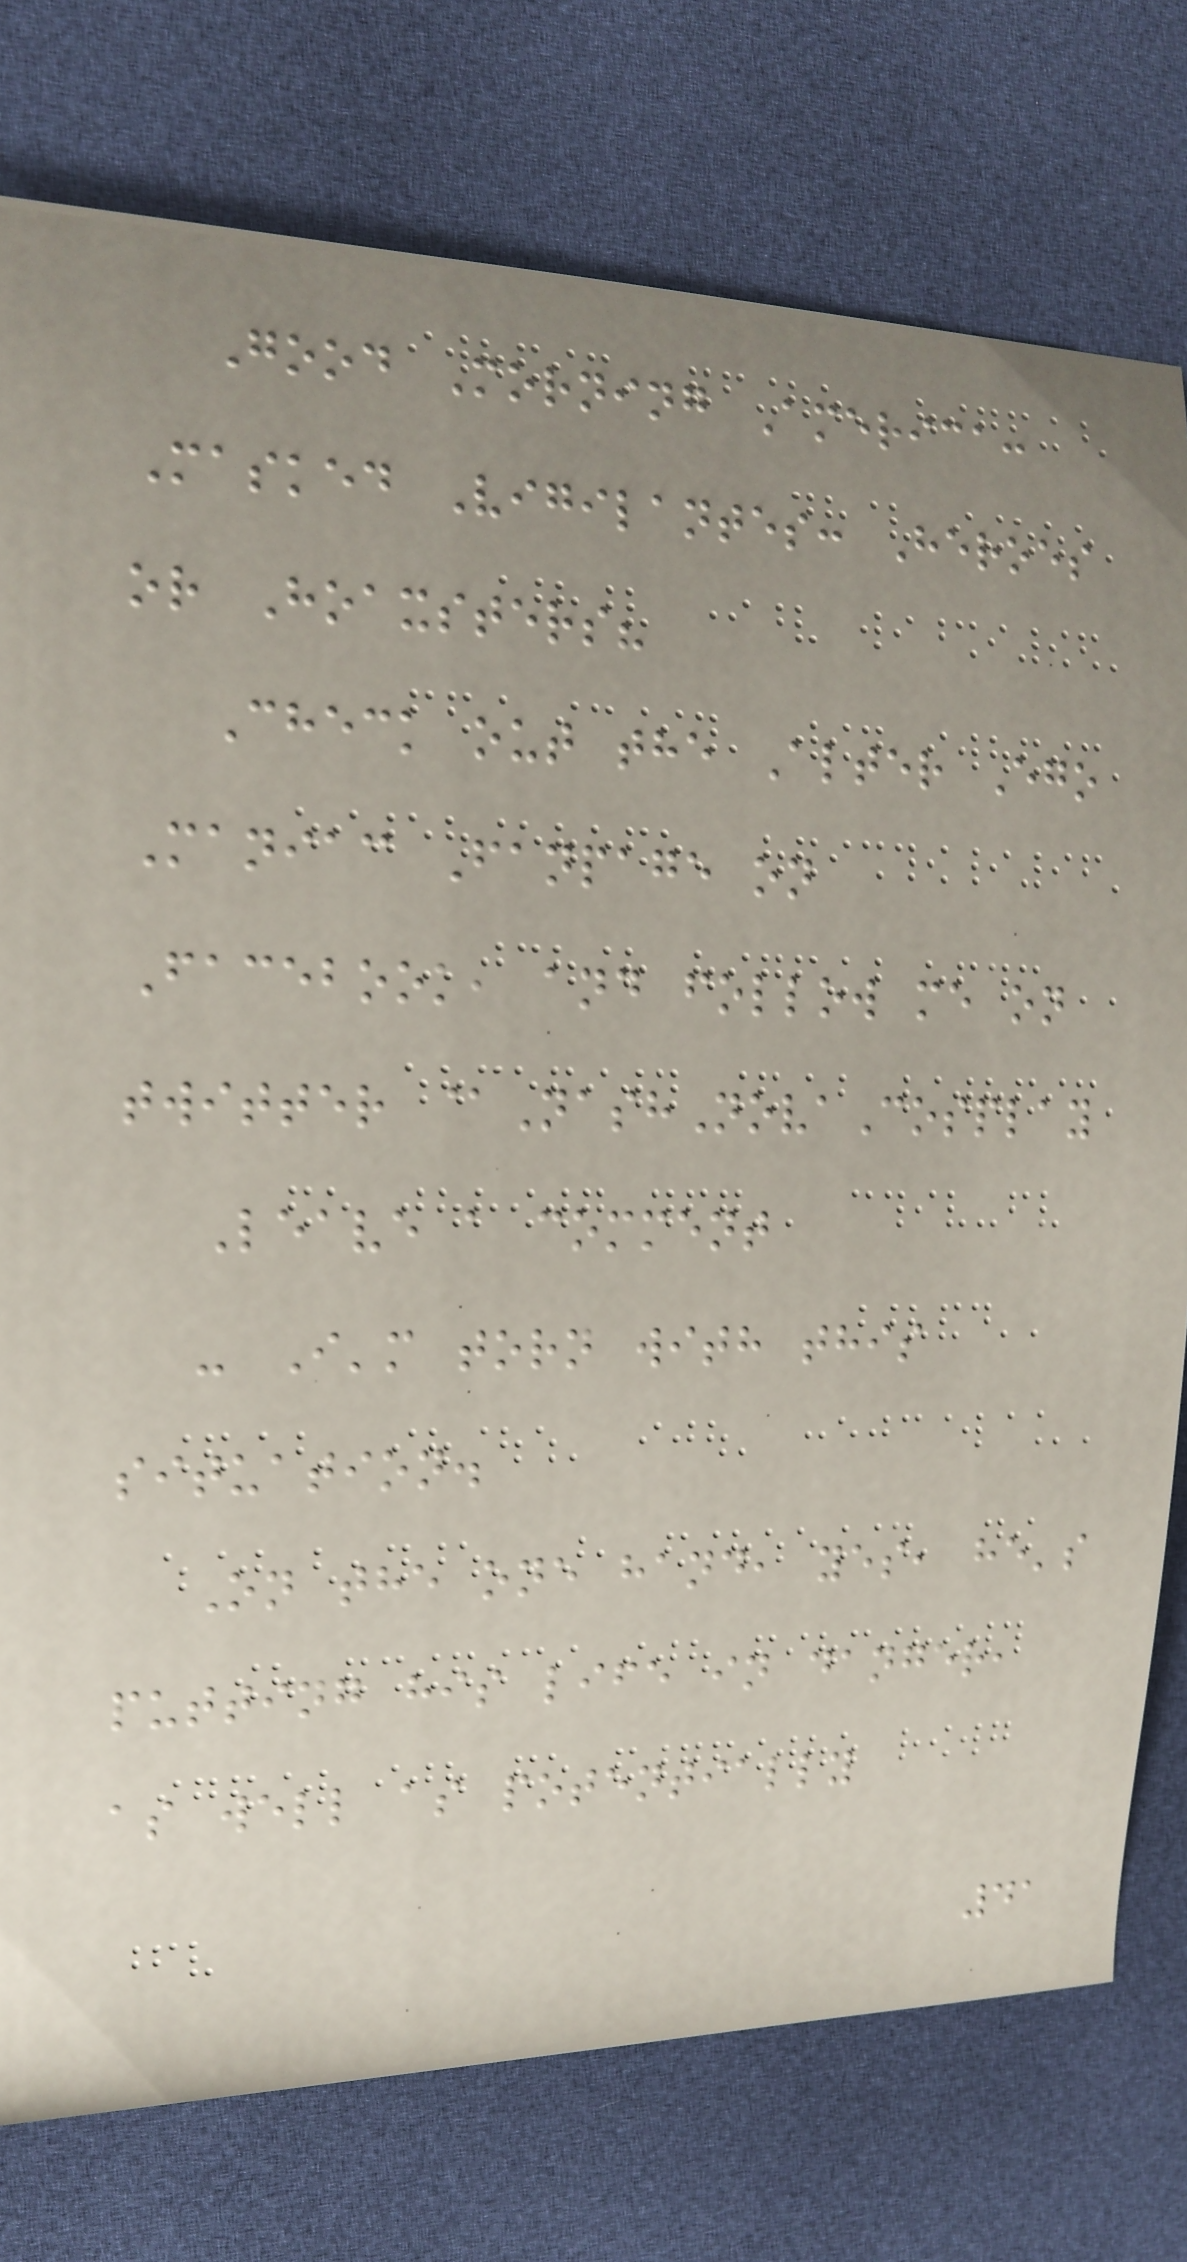Good Morning America:
Masked Vigilantes: Heroes
or Hoaxsters?
Check out the Alter Ego
Maniac Fanpage on
Facebook, and follow me on
twitter @NashNovaCosplay
Leave a comment
- I'm torn with this
situation.
On the one hand, yes, he's
putting his life in danger,
as well as potentially
41
